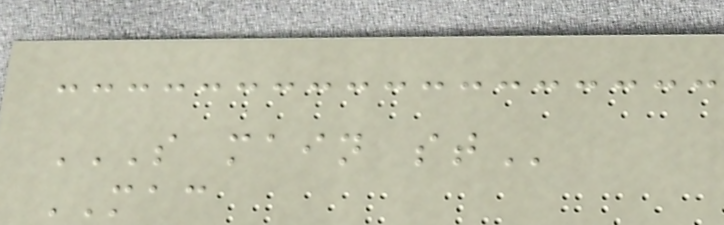S MAIN ST
MAC
